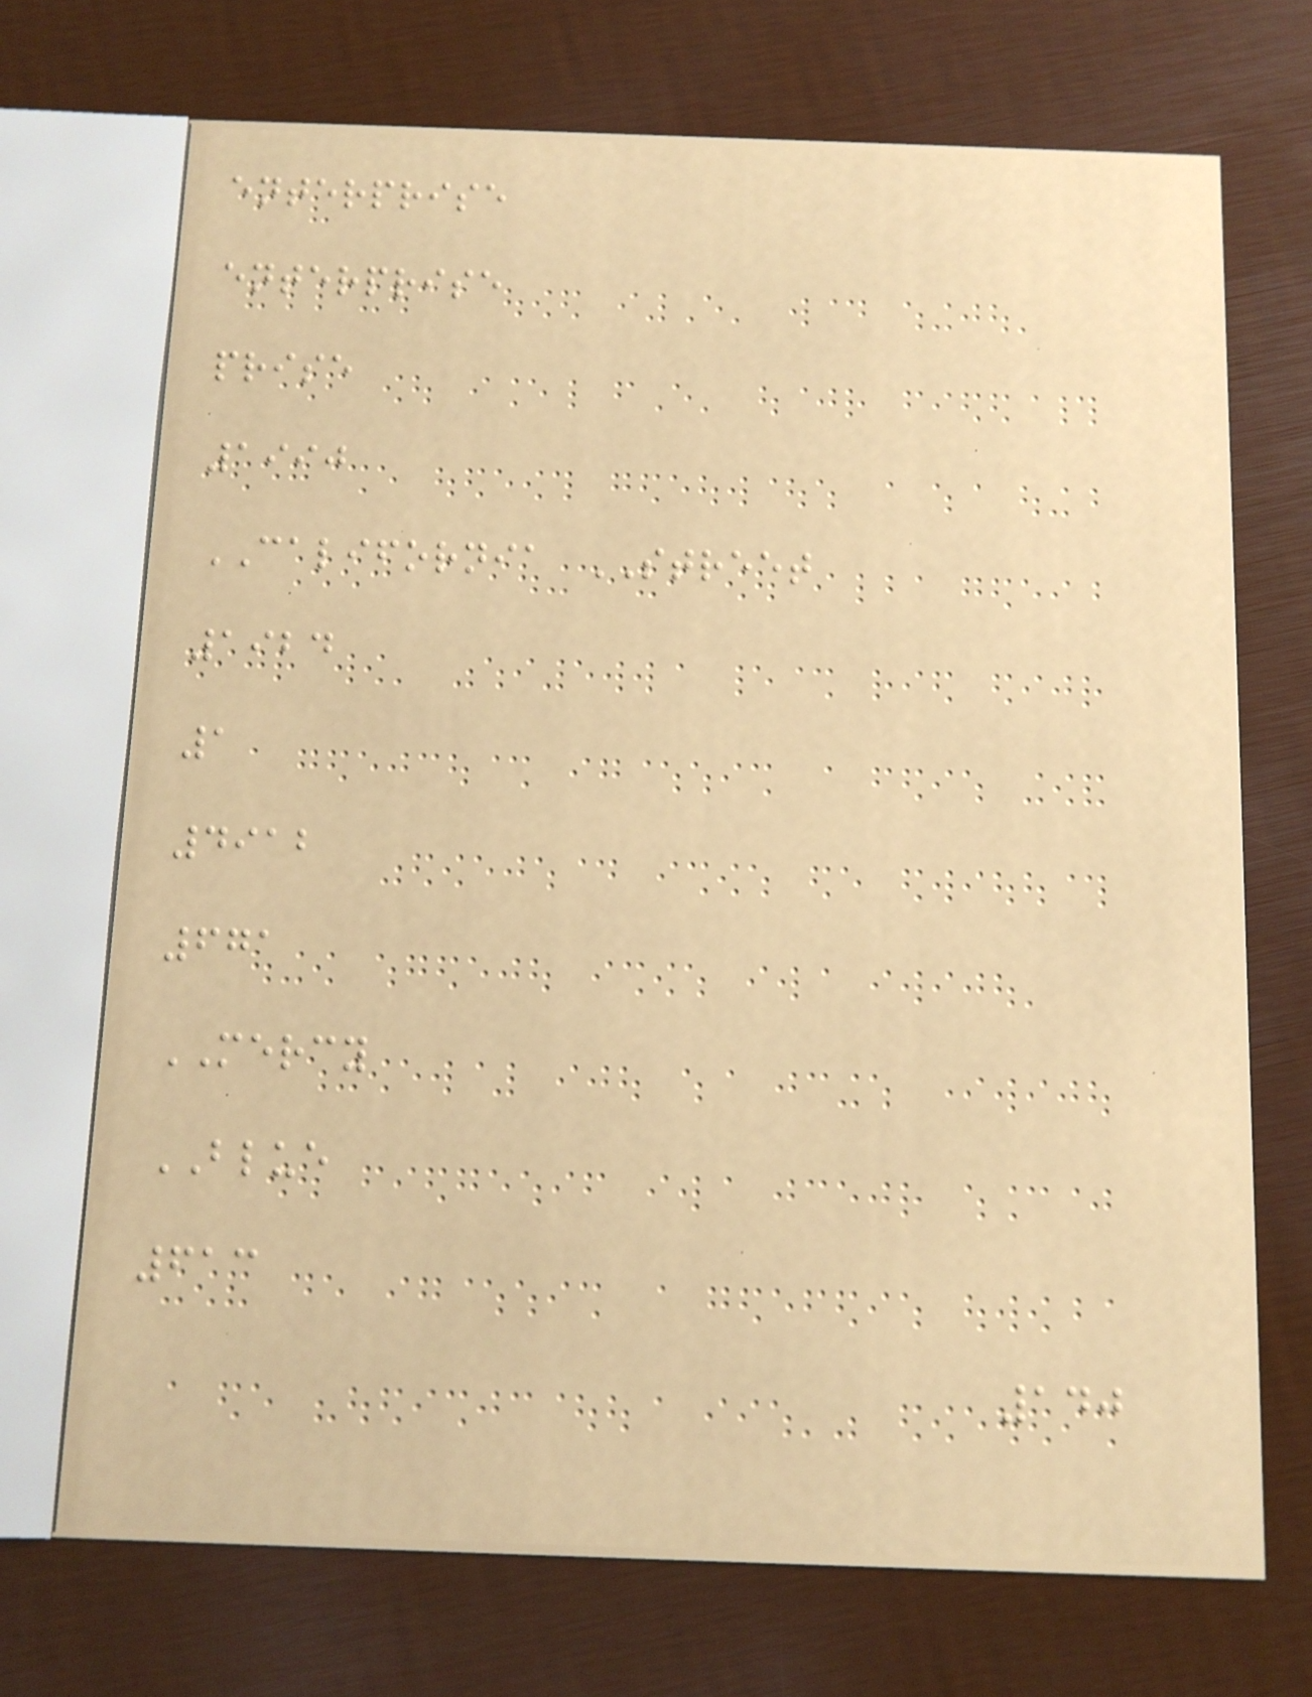enterprise
enterprise
prise
1990
CALIFORNIA STREET
1924
1
4912
671
MERCY
BLUE
613
140
